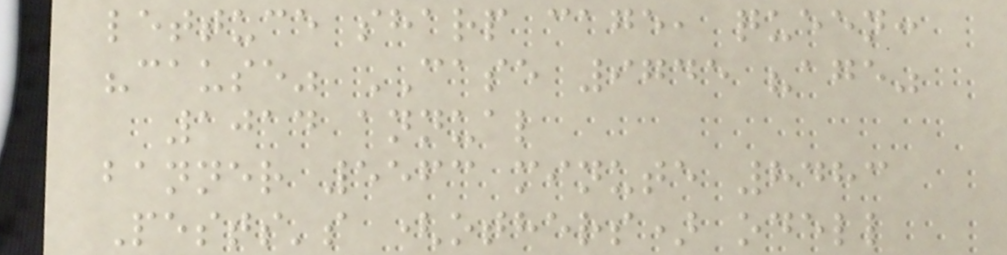lettuce sharp cage, queen:
"cause" CASE 9745 "age"
1014 annual
banner 5563 minute 8483
Pests's (others) odell
